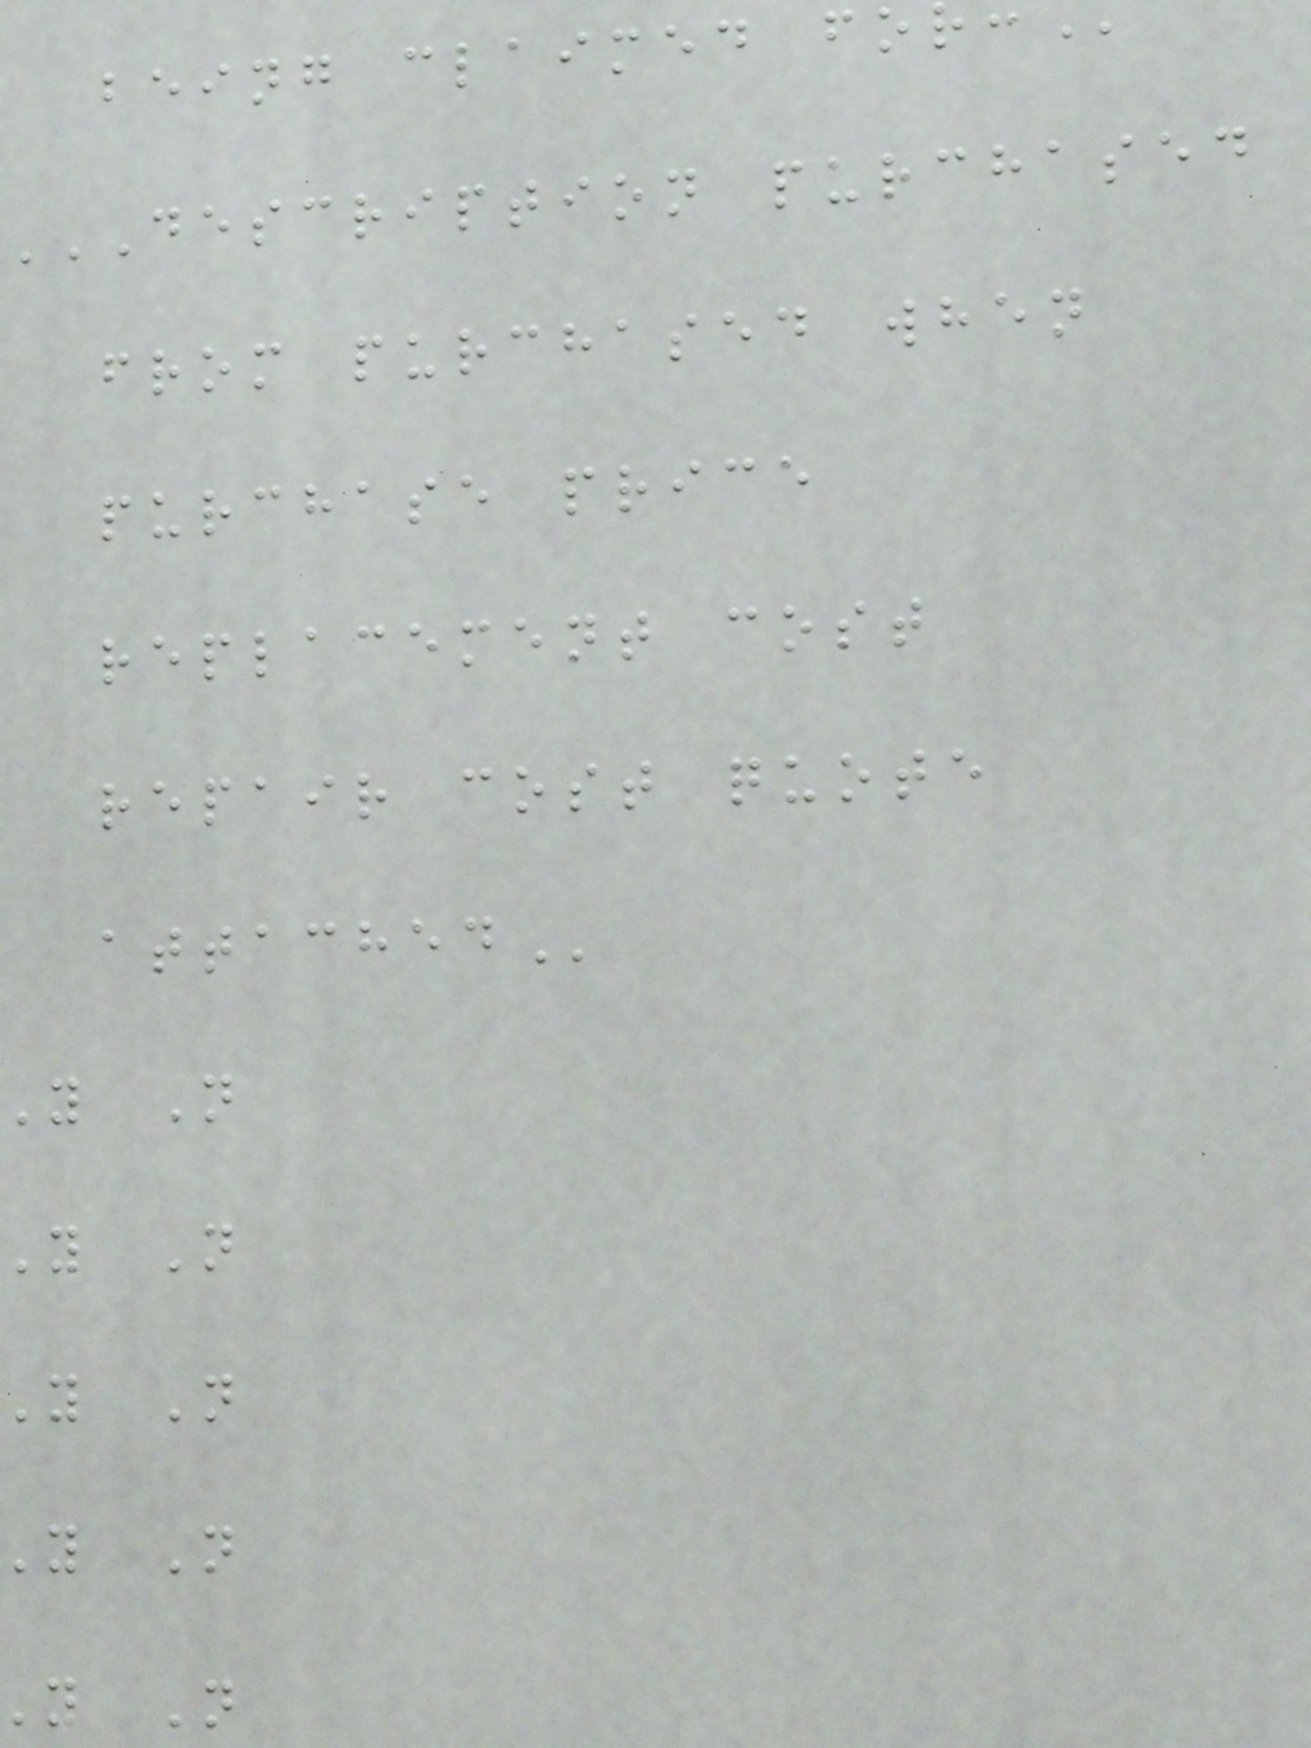being claimed
DESCRIPTION PURCHASED
from purchased when
purchase price
replacement cost
repair cost quote
y N
y N
y N
y N
y N
